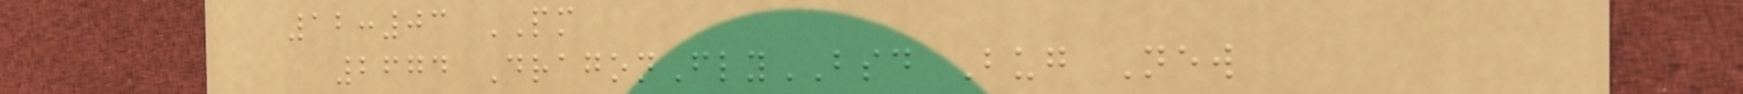12:03 PM
2674 DragonFlyBSD Bug New
